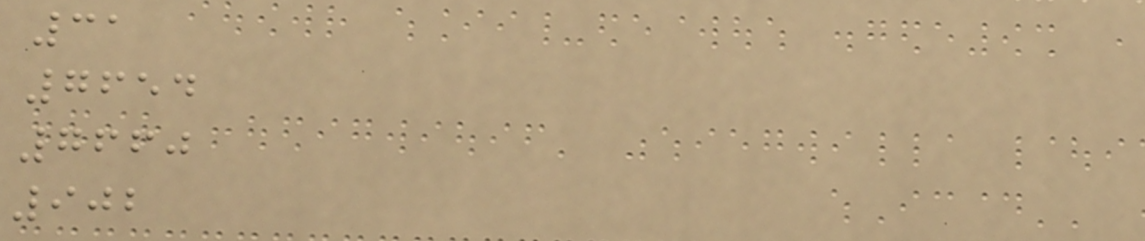31
7654
7660
902
